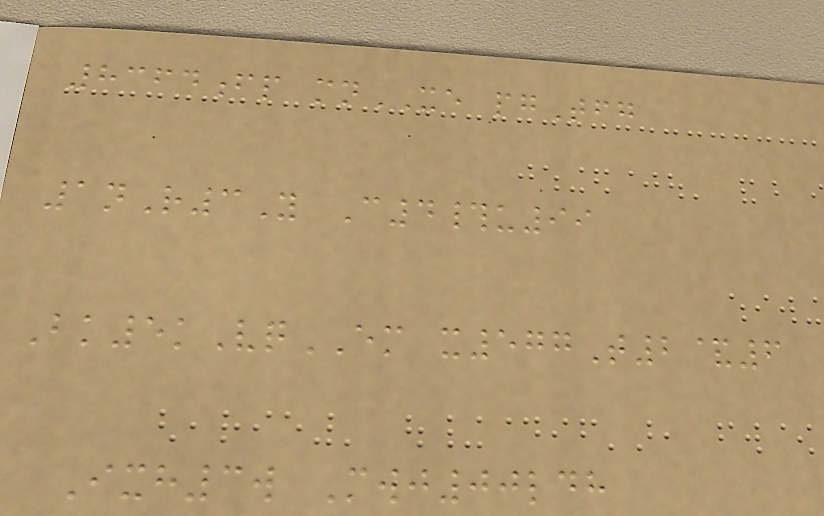8364fp mnXE pgTfg
1nR3Y C4#u99
Bk5kVqEM x577T2&6
Ixh3w Mwj00ldh
